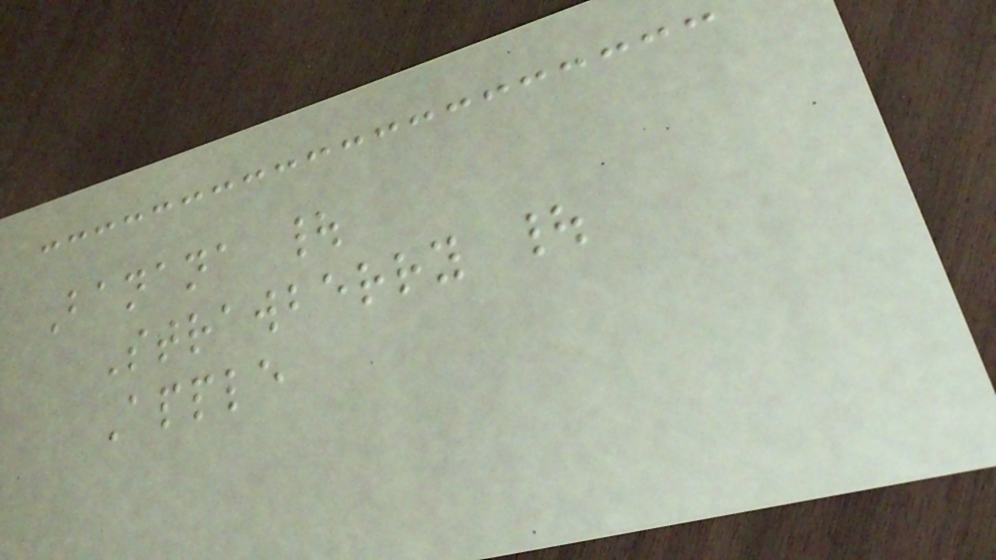Banana |
Strawberry |
Apple
